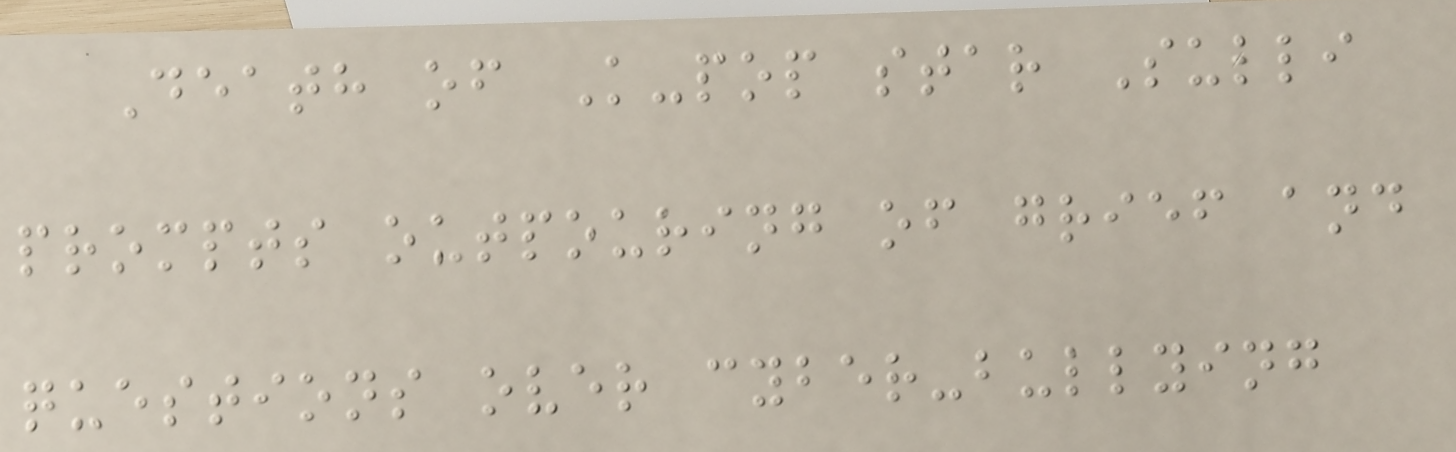Death of K-pop star Sulli
prompts outpouring of grief and
questions over cyber-bullying
